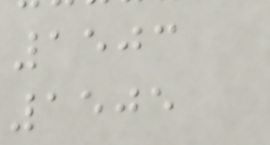1503
1505
